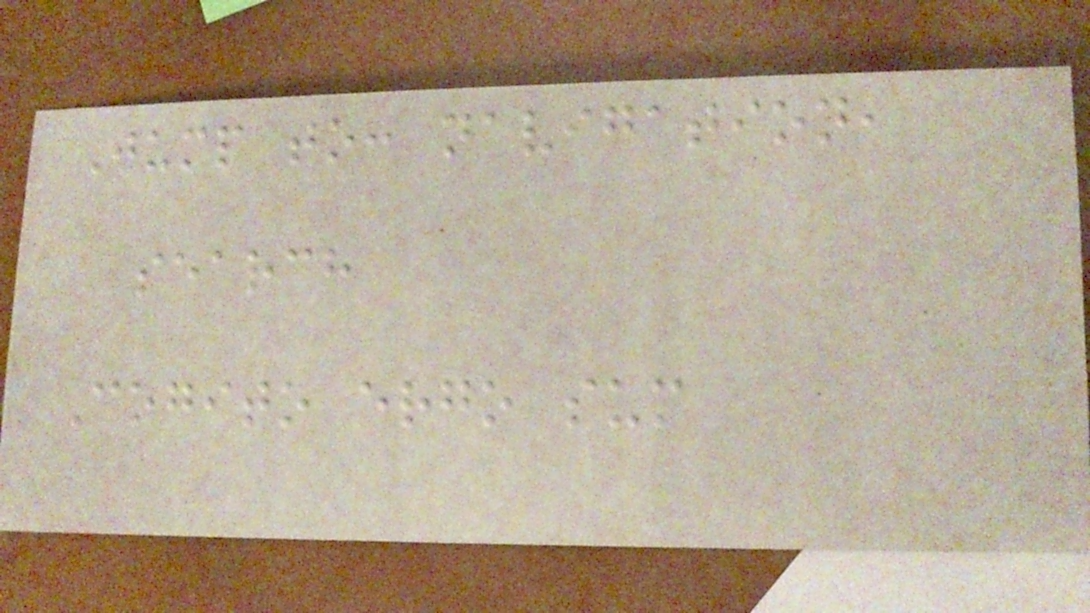Jump to: navigation,
search
Cogito ergo sum
